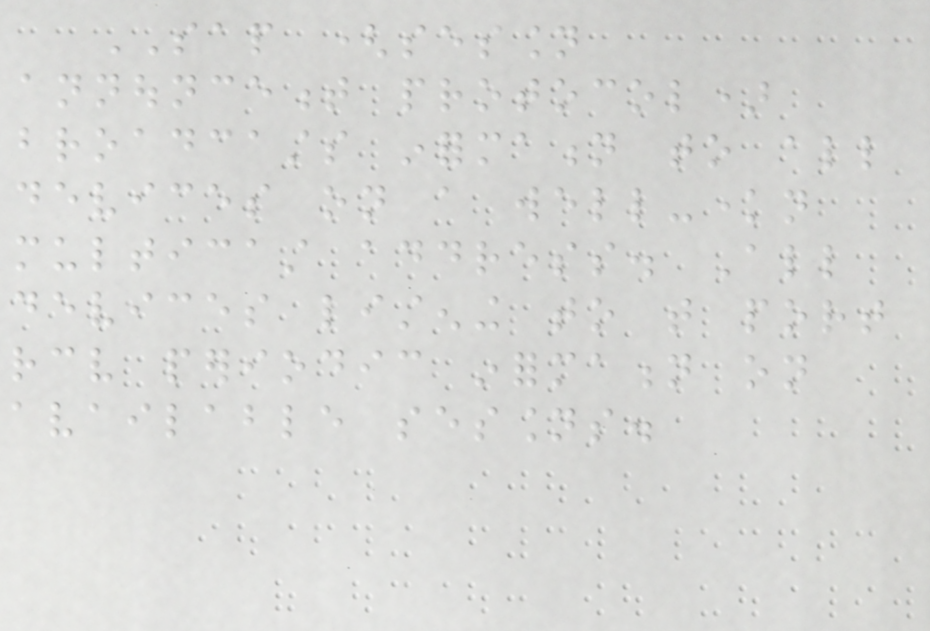SAP (session
announcement protocol)
broadcasts information to all
devices on a well-known
multicast address. All
devices listening to that port
receive periodic information on
available sessions.
